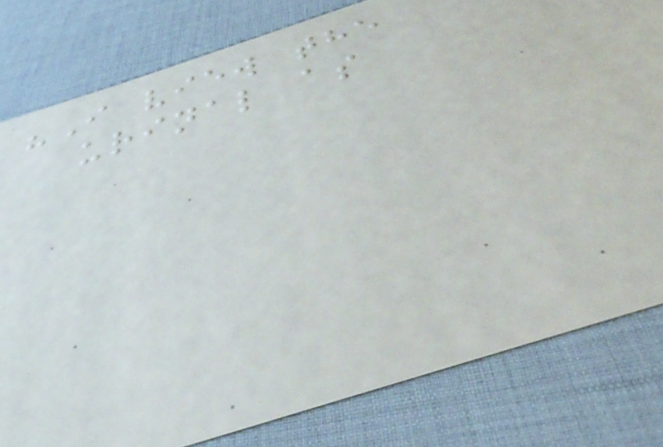"I view the
urinal as
